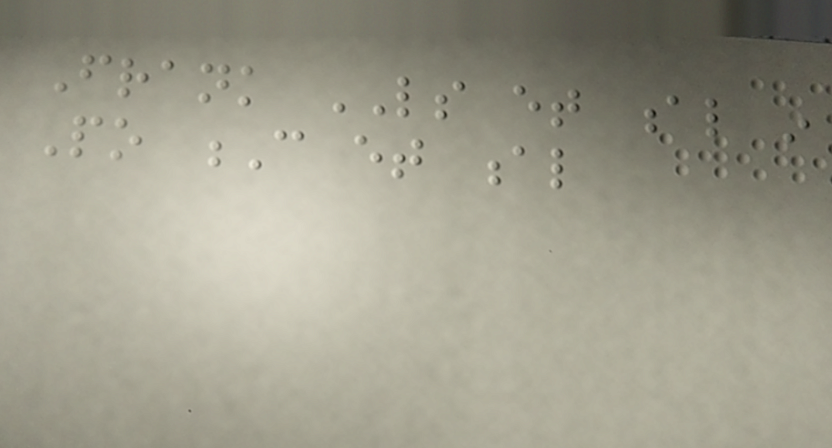Frank LS et al in
Po C et al
